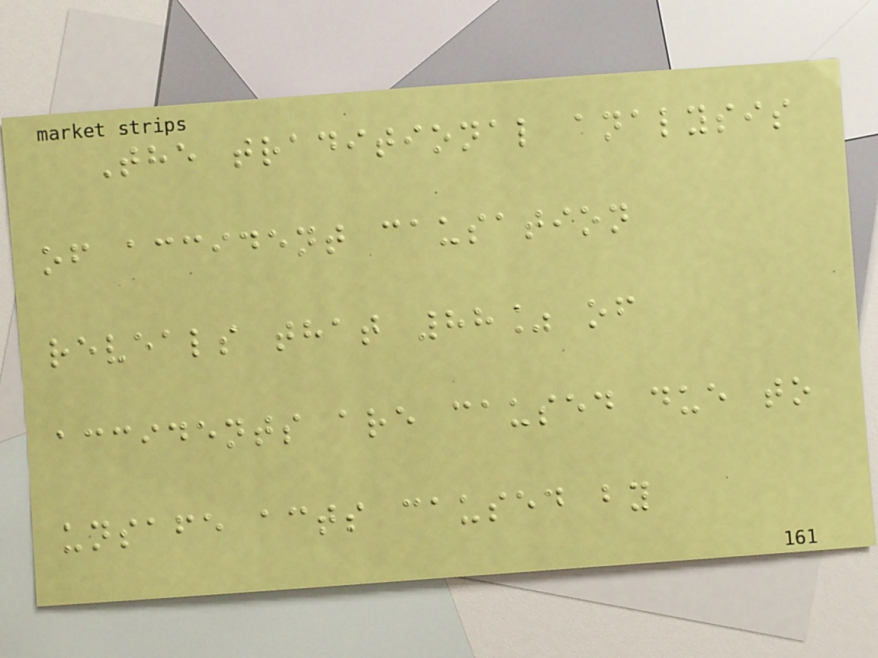The traditional analysis
of accident causation
reveals that 88% of
accidents are caused due to
unsafe acts caused by
